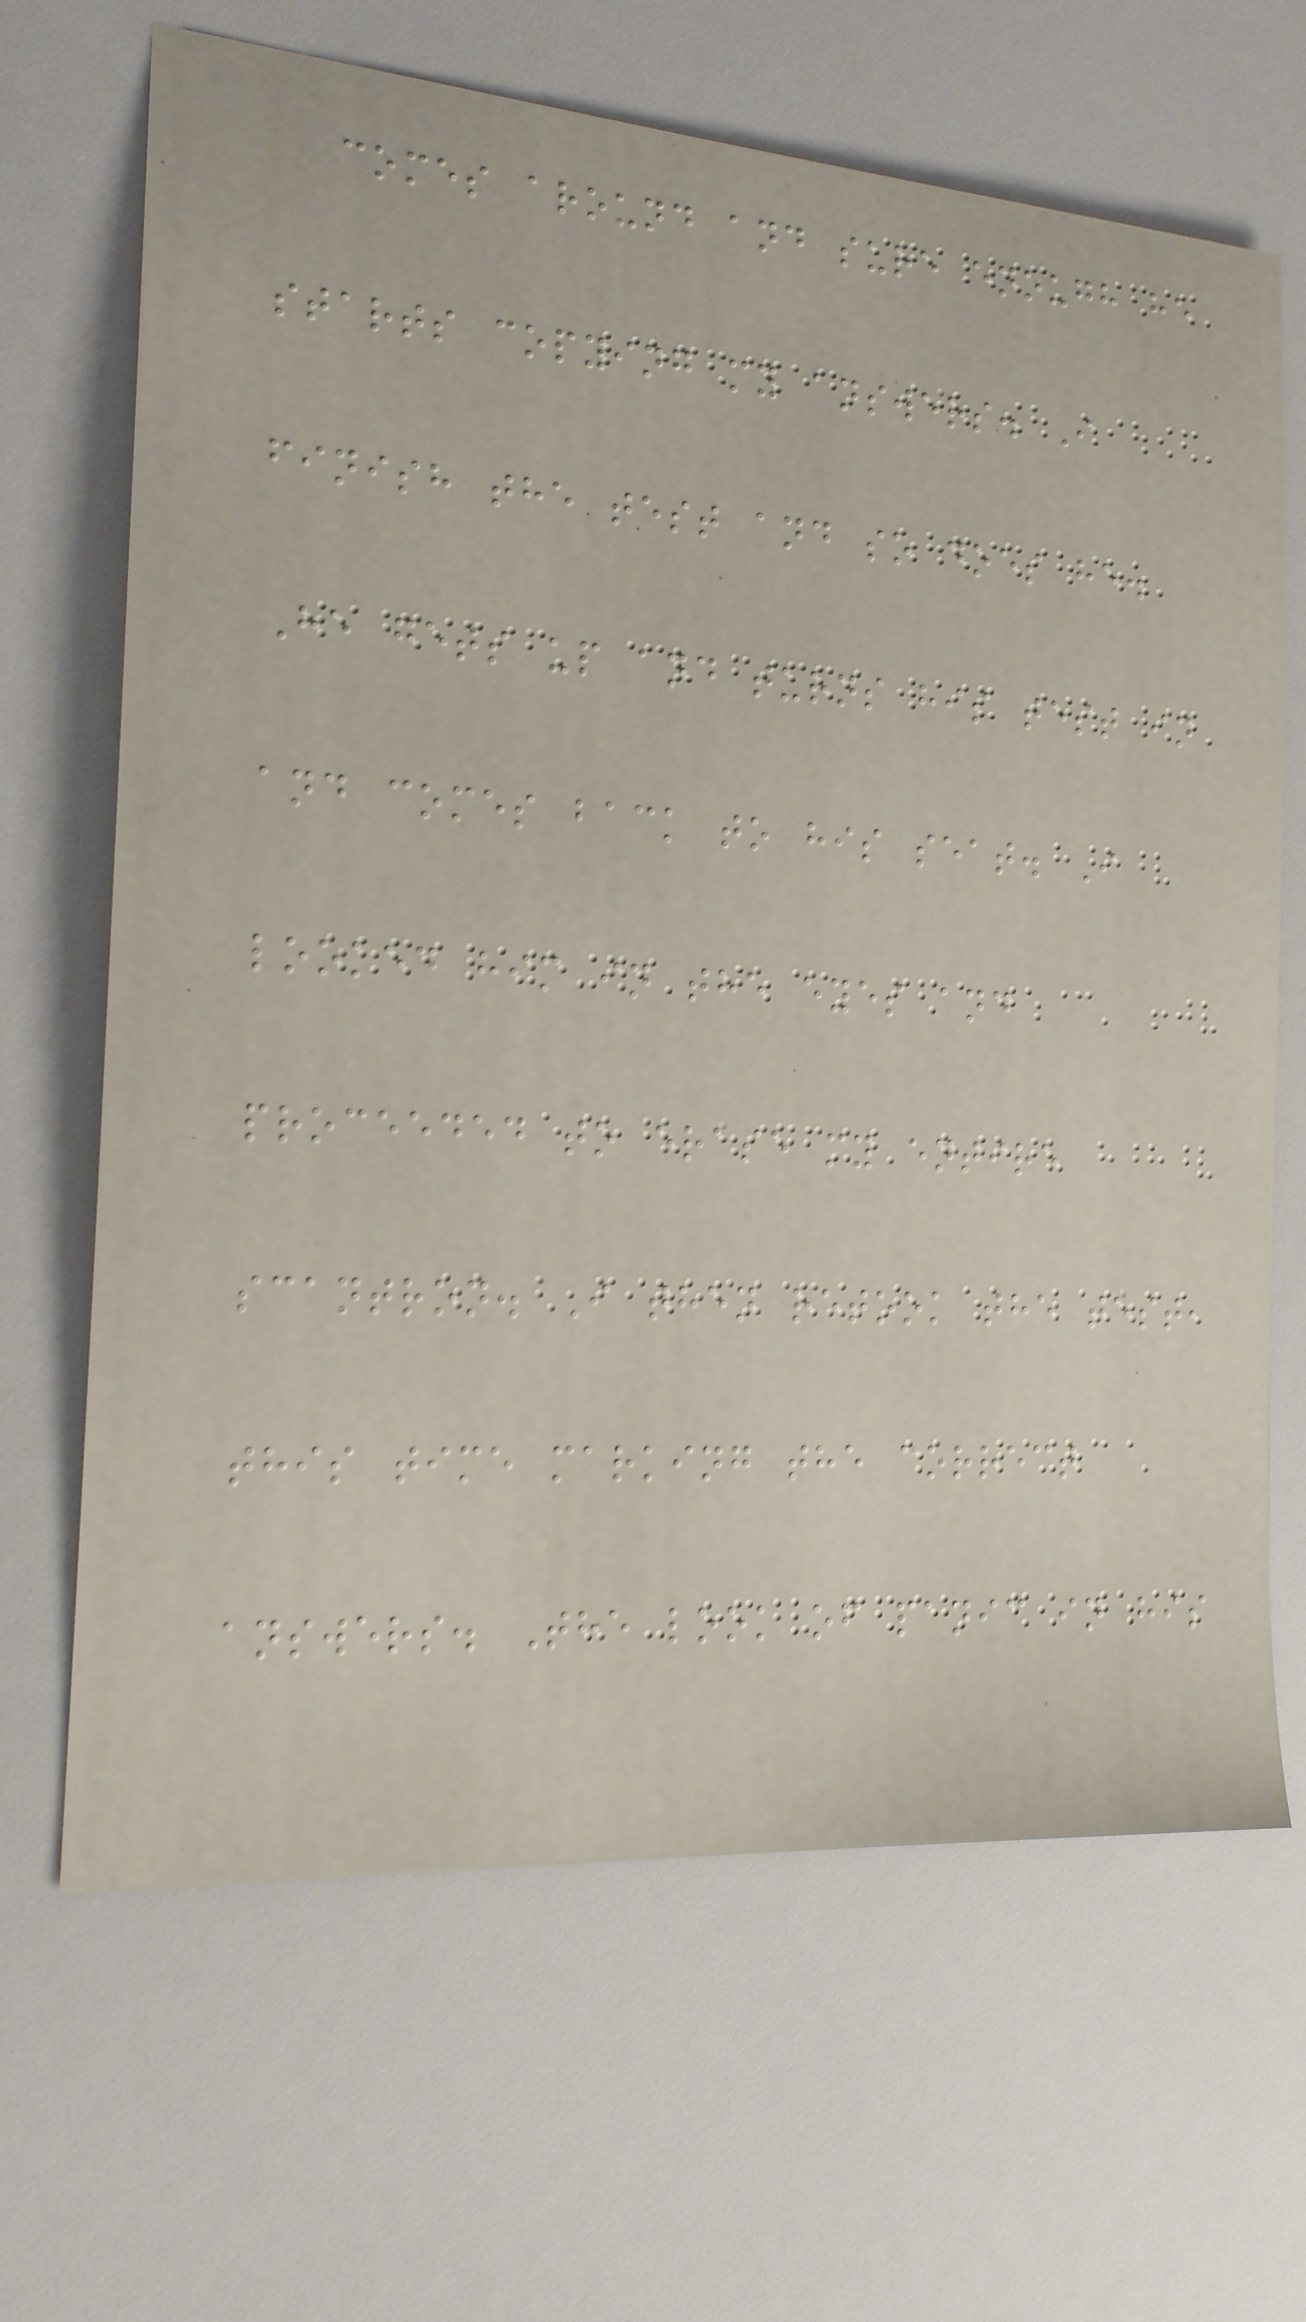comes around and sure enough he
starts copying my answers. I
finish the test and so does he.
He gets up and turns his test in
and comes back to his seat. I
looked him in the eyes and
proceeded to erase my entire
scantron. I then retook the test,
this time marking the correct
answers. The look of panic in his
